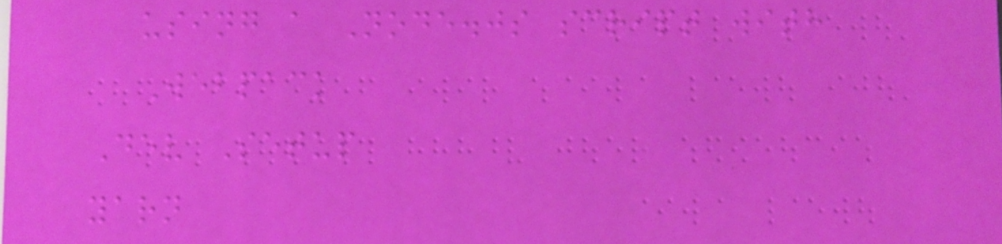using a Node.js script with
Webpack
Dev Setup
yarn
